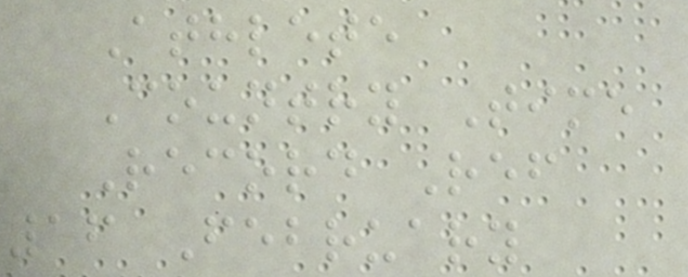Athlete
Country Time
Record Ref
16 February
